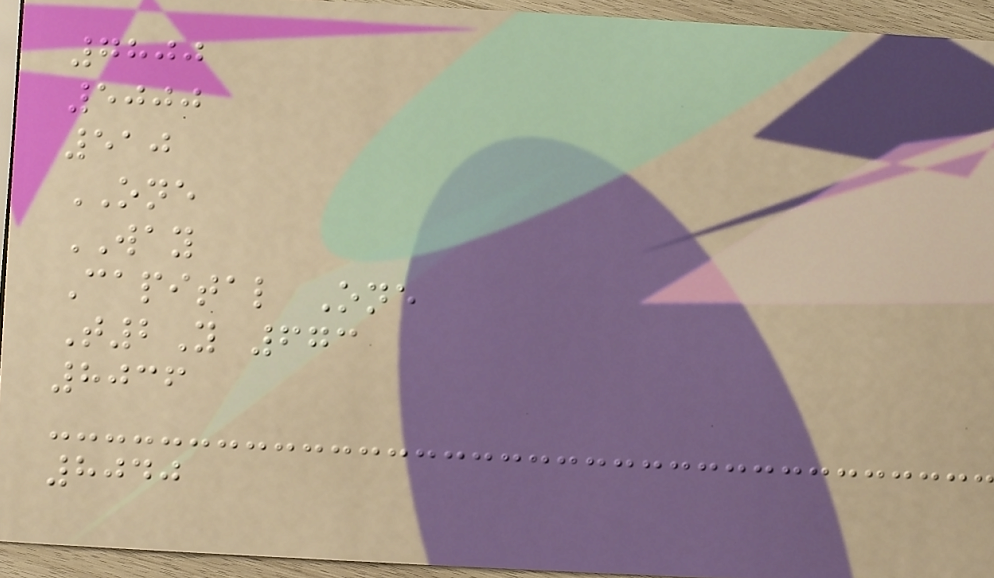7800
5000
510
ONE
WAY
Capital One
T2Y 673
8036
8040
